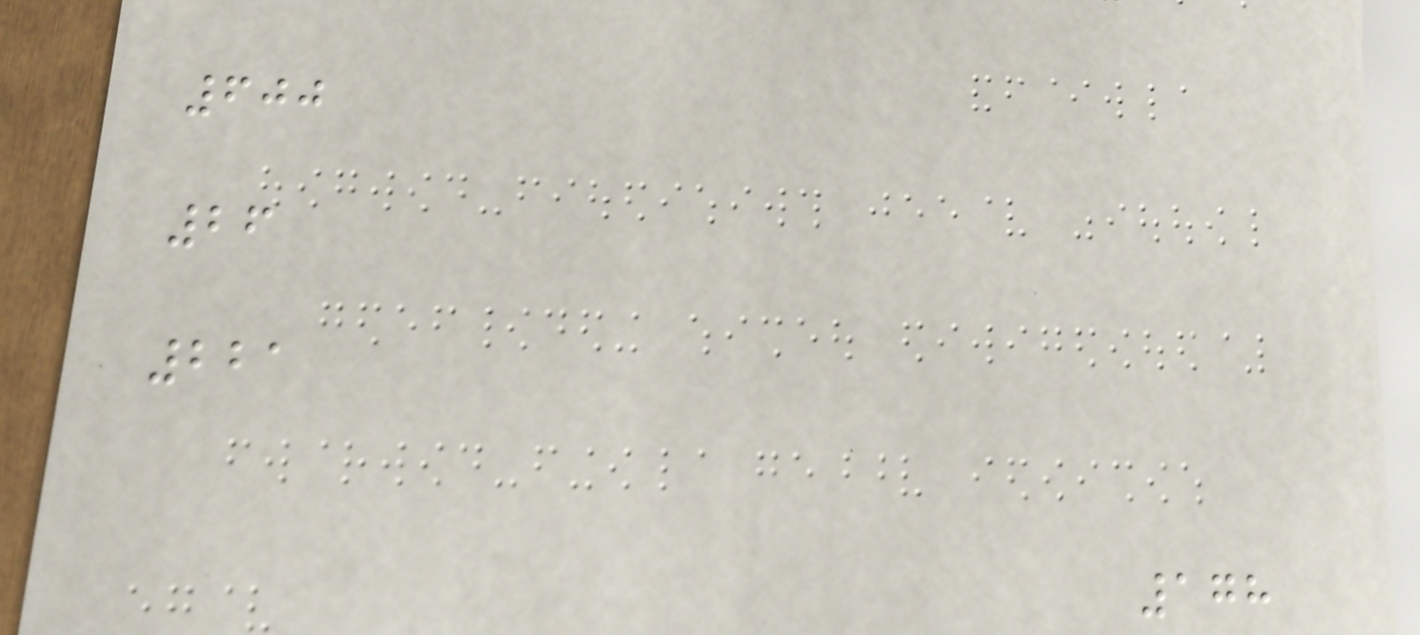600
26
221
178
